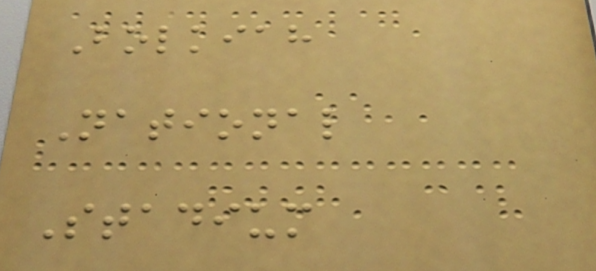Bolkiah
National
Stadium
